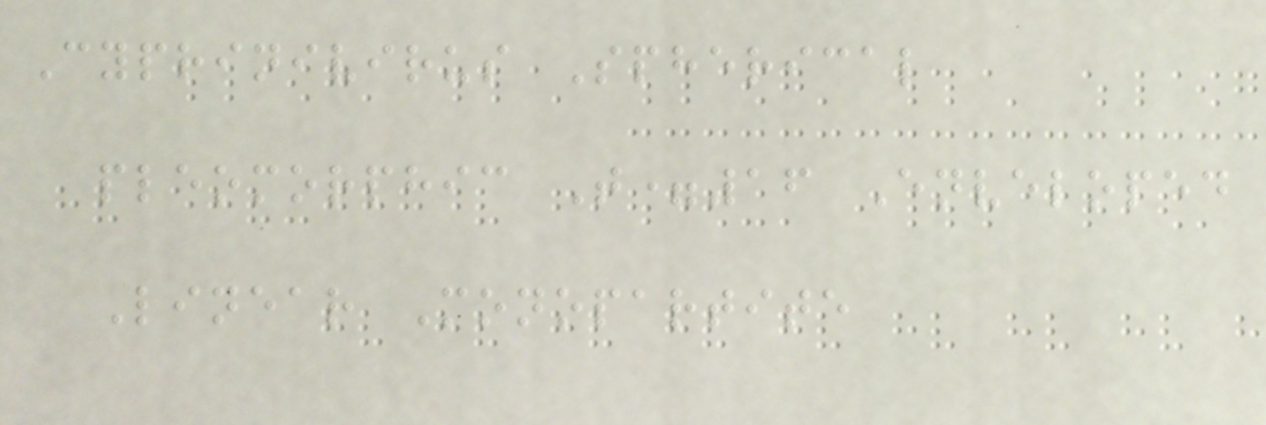Cyprinivirus Spherical
pleomorphic T=16 Enveloped
Linear Monopartite
